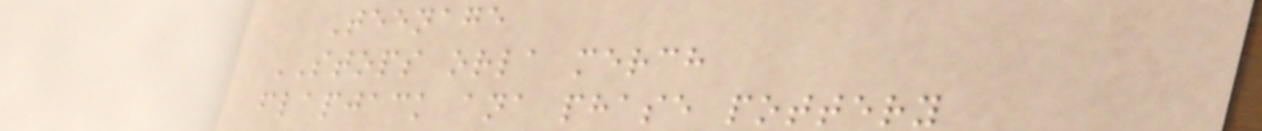Teenage
STOPS orla merch
flapjack ana phase pottery
